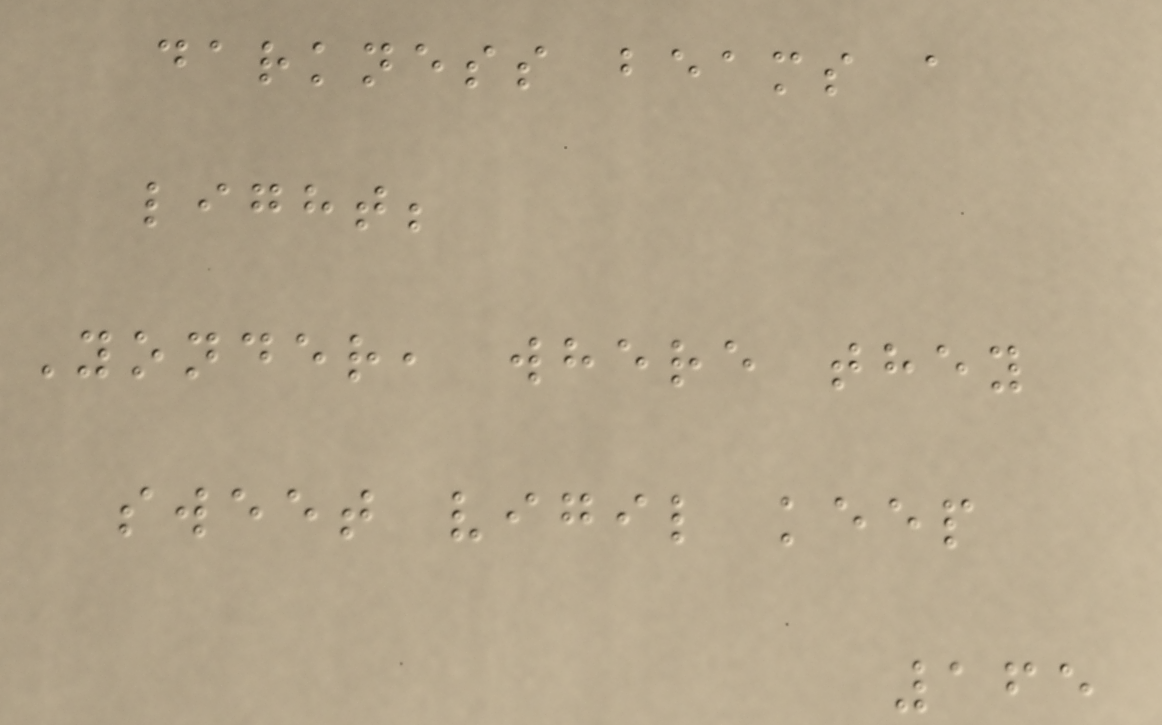darkness beams a
light;
Yonder, where they
sweet vigil keep
165
